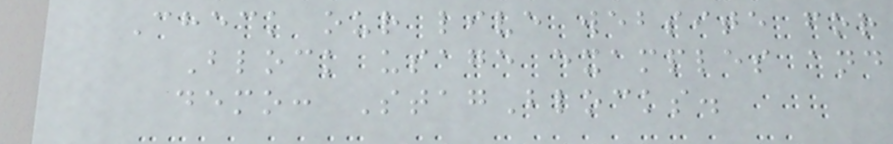Check our live website for
Block usage examples and
demo: StagBlocks.
